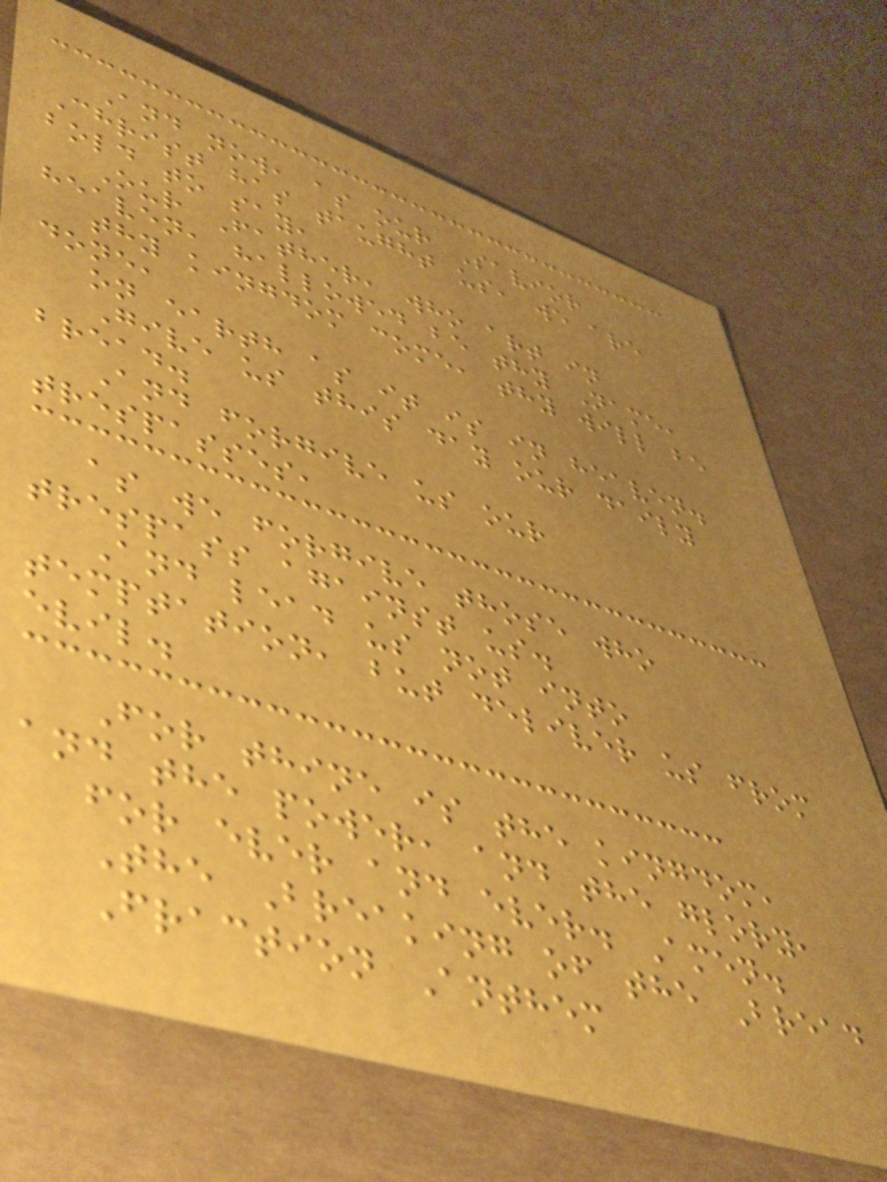And now, as our Savior
Christ has taught us, we are
bold to say,
Our Father, who art in
heaven, hallowed be thy Name,
thy kingdom come, thy will be
done,
on earth as it is in heaven.
Give us this day our daily
bread.
And forgive us our
trespasses,
as we forgive those who
trespass against us.
And lead us not into
temptation, but deliver us from
evil.
For thine is the kingdom,
and the power, and the glory,
for ever and ever. Amen.
The Breaking of the Bread
Fraction Anthem
